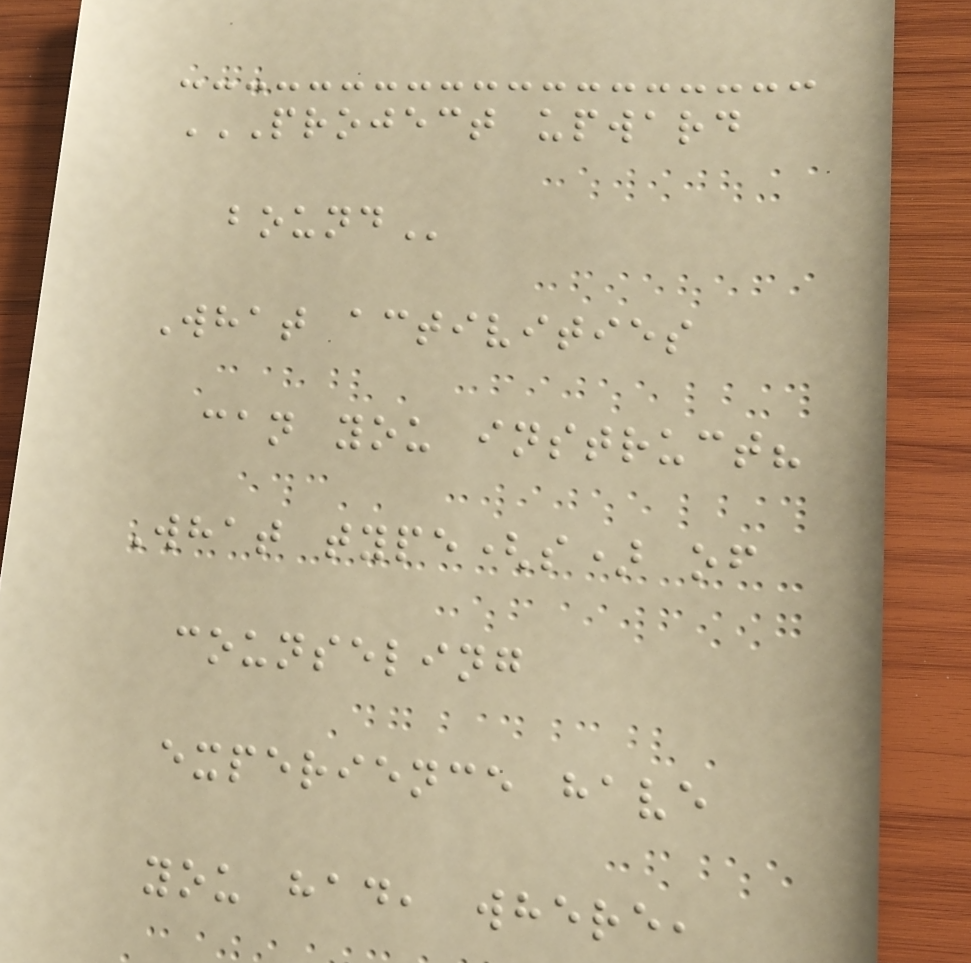PROJECT UPWARD
BOUND
What activities
can you instruct?
What type(s) of
counseling
experience have
you had, where,
